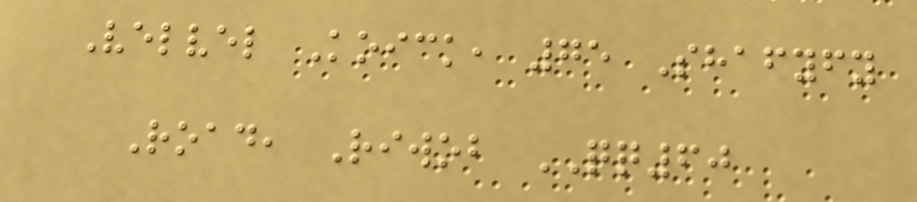Velvel Koick, 75 Shafyfy
Road, Riwob QQ60
